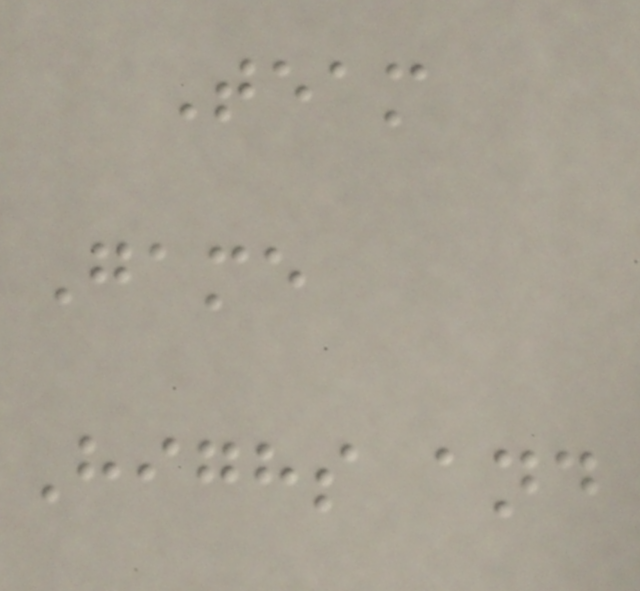Team
Game
Highs and
